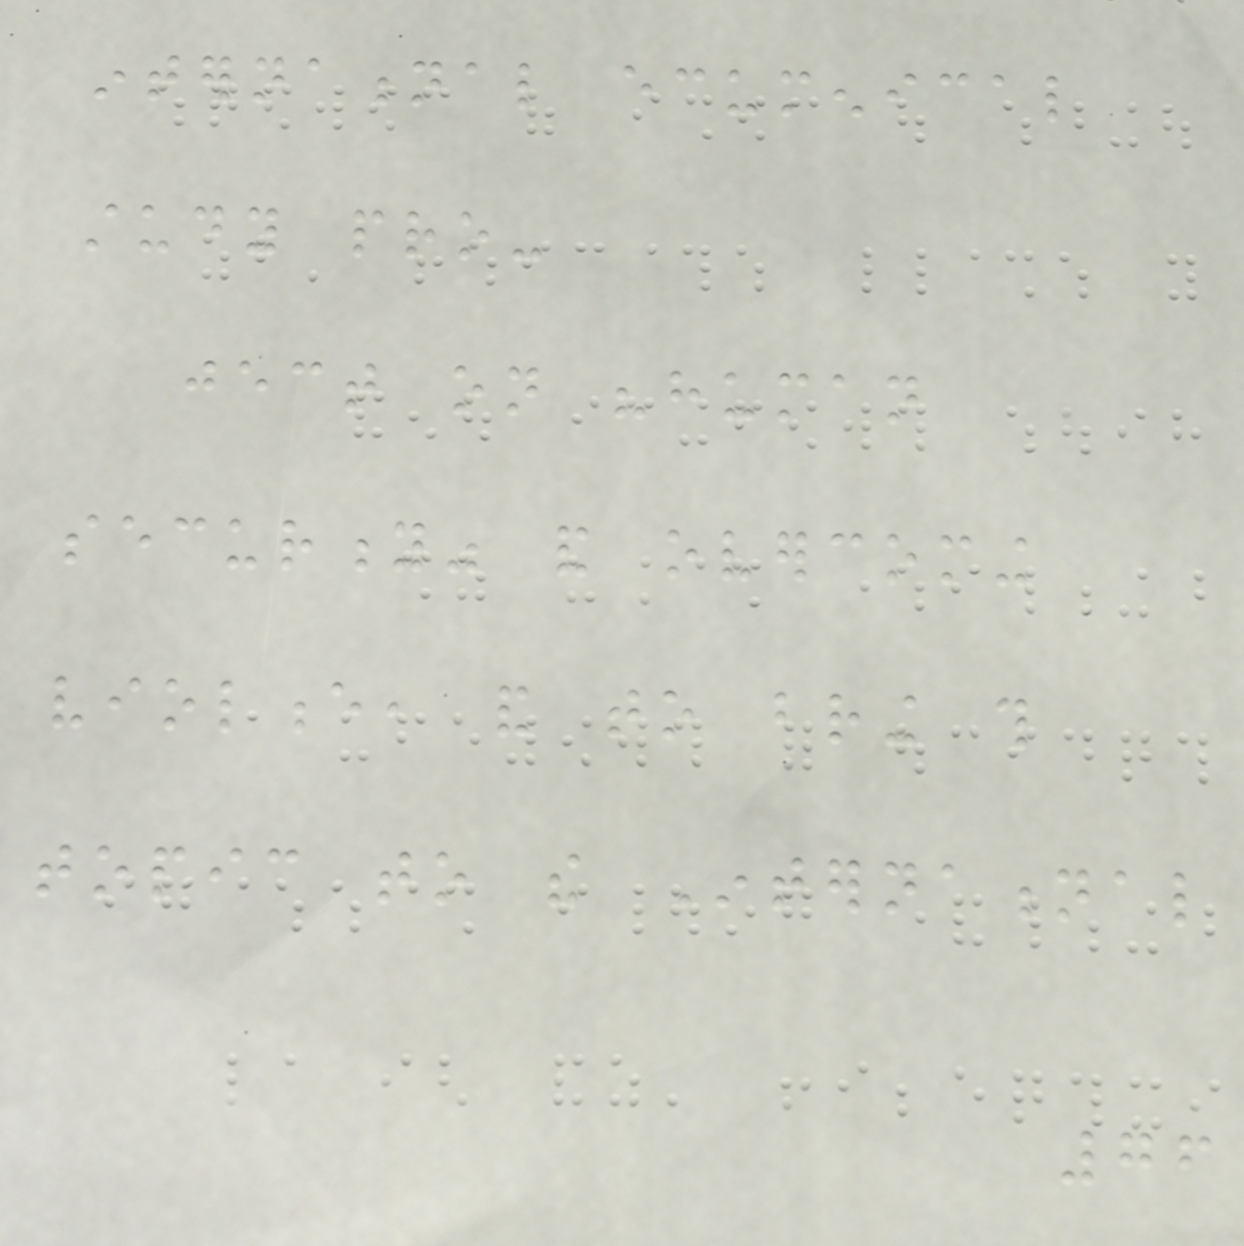international ecumenical
study pro-
ject on "human
security" and overcoming
violence, and to bring this
topic to the International
76
